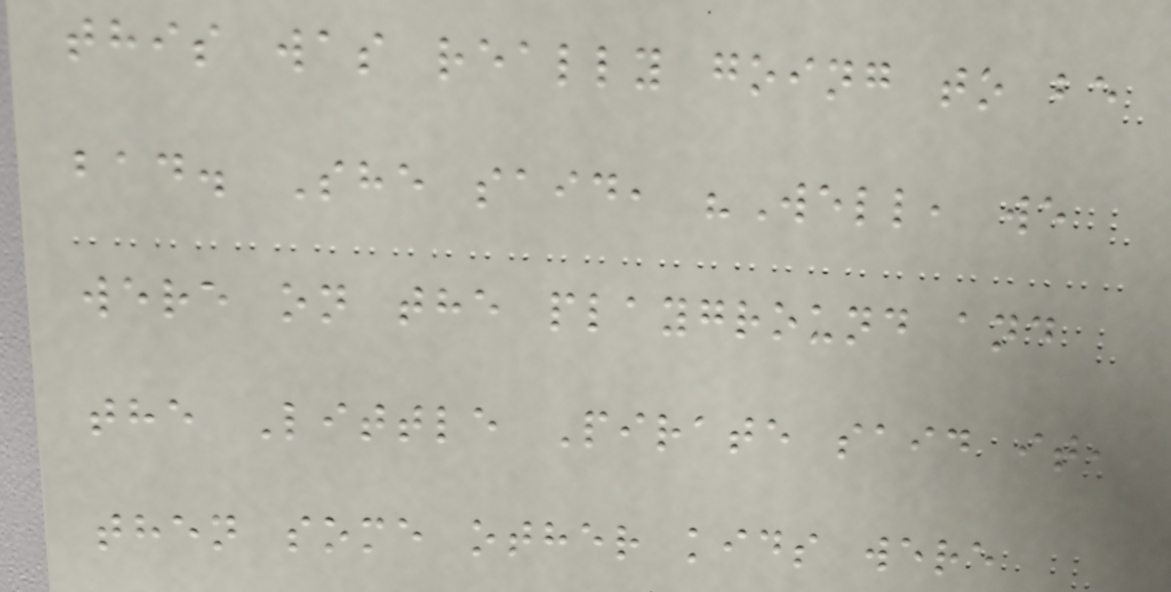this was really going to be
bad. She said, "Well, we
were on the playground and
the Little Pirate said it,
then some other kids were
